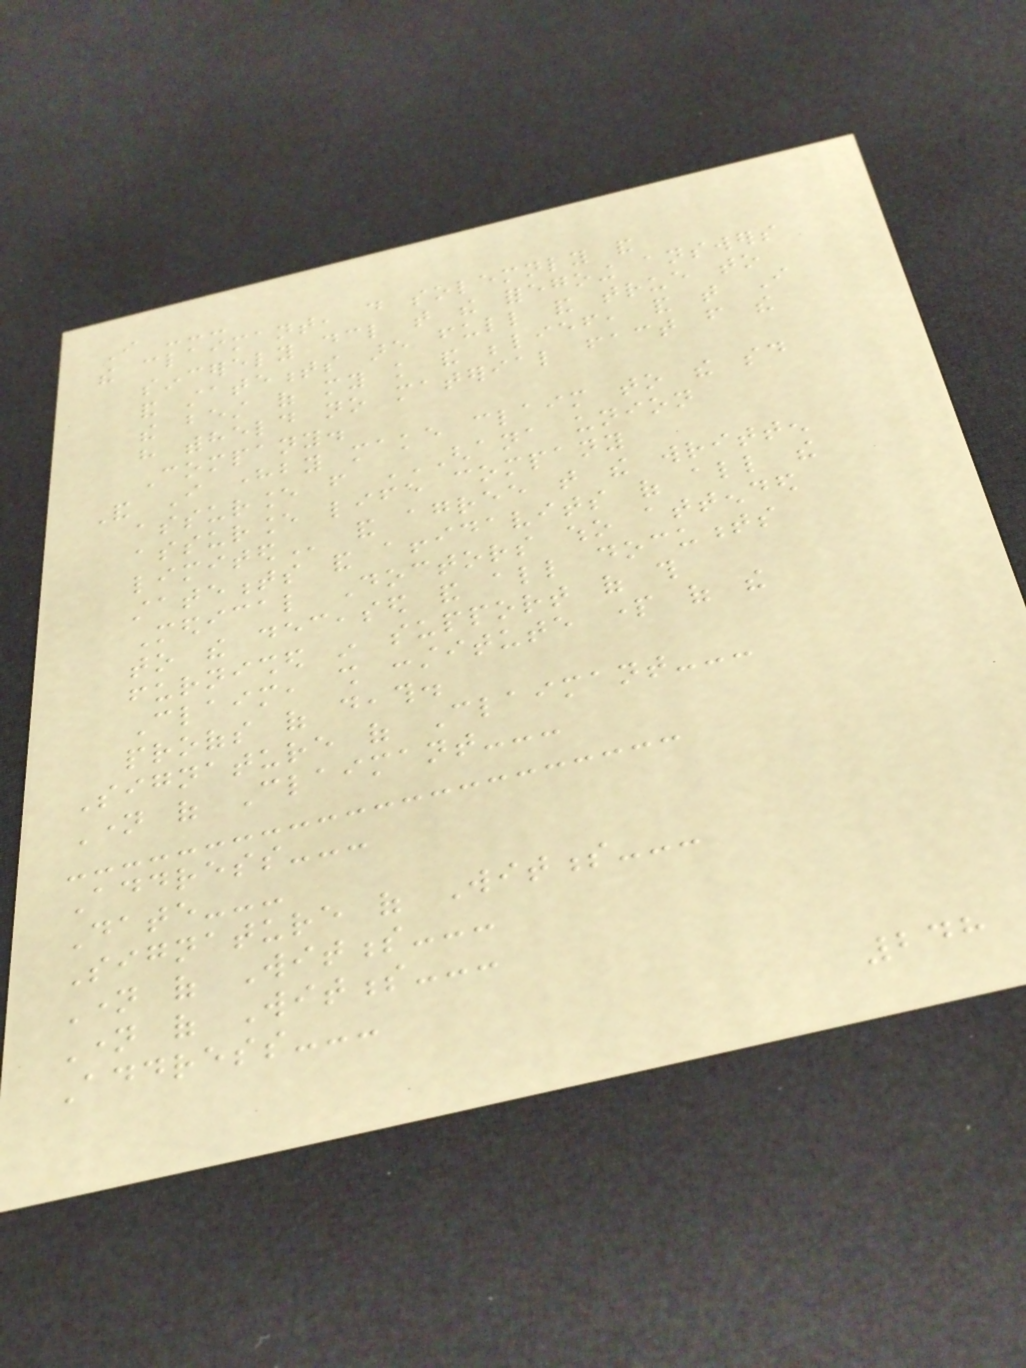I ---
the claimant, do solemnly and
sincerely declare that the foregoing answers
and statements are full and true to
the best of my knowledge and belief, and that I
have withheld no material fact from the
Company.
And I hereby make claim to the said
assurance from GHANA UNION
ASSURANCE LIFE COMPANY
LIMITED and agree that the written
statements and affidavits of all the
Medical Doctors who attended
to the deceased and all documents
furnished in support of this
Claim, shall constitute part of the
proofs of death.
Signature of Claimant---
Name of Claimant---
Address---
Date---
Signature of Witness---
Name of Witness---
Name of Witness---
Address---
248
